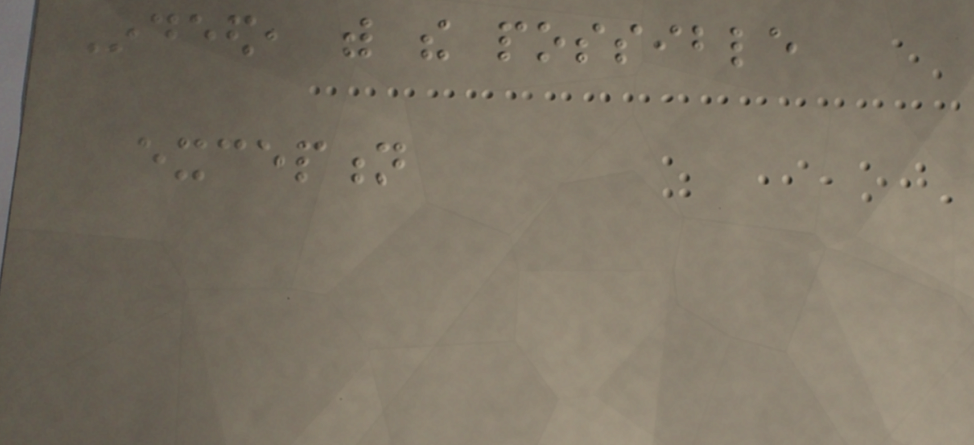Indeed, with the possible
exception
